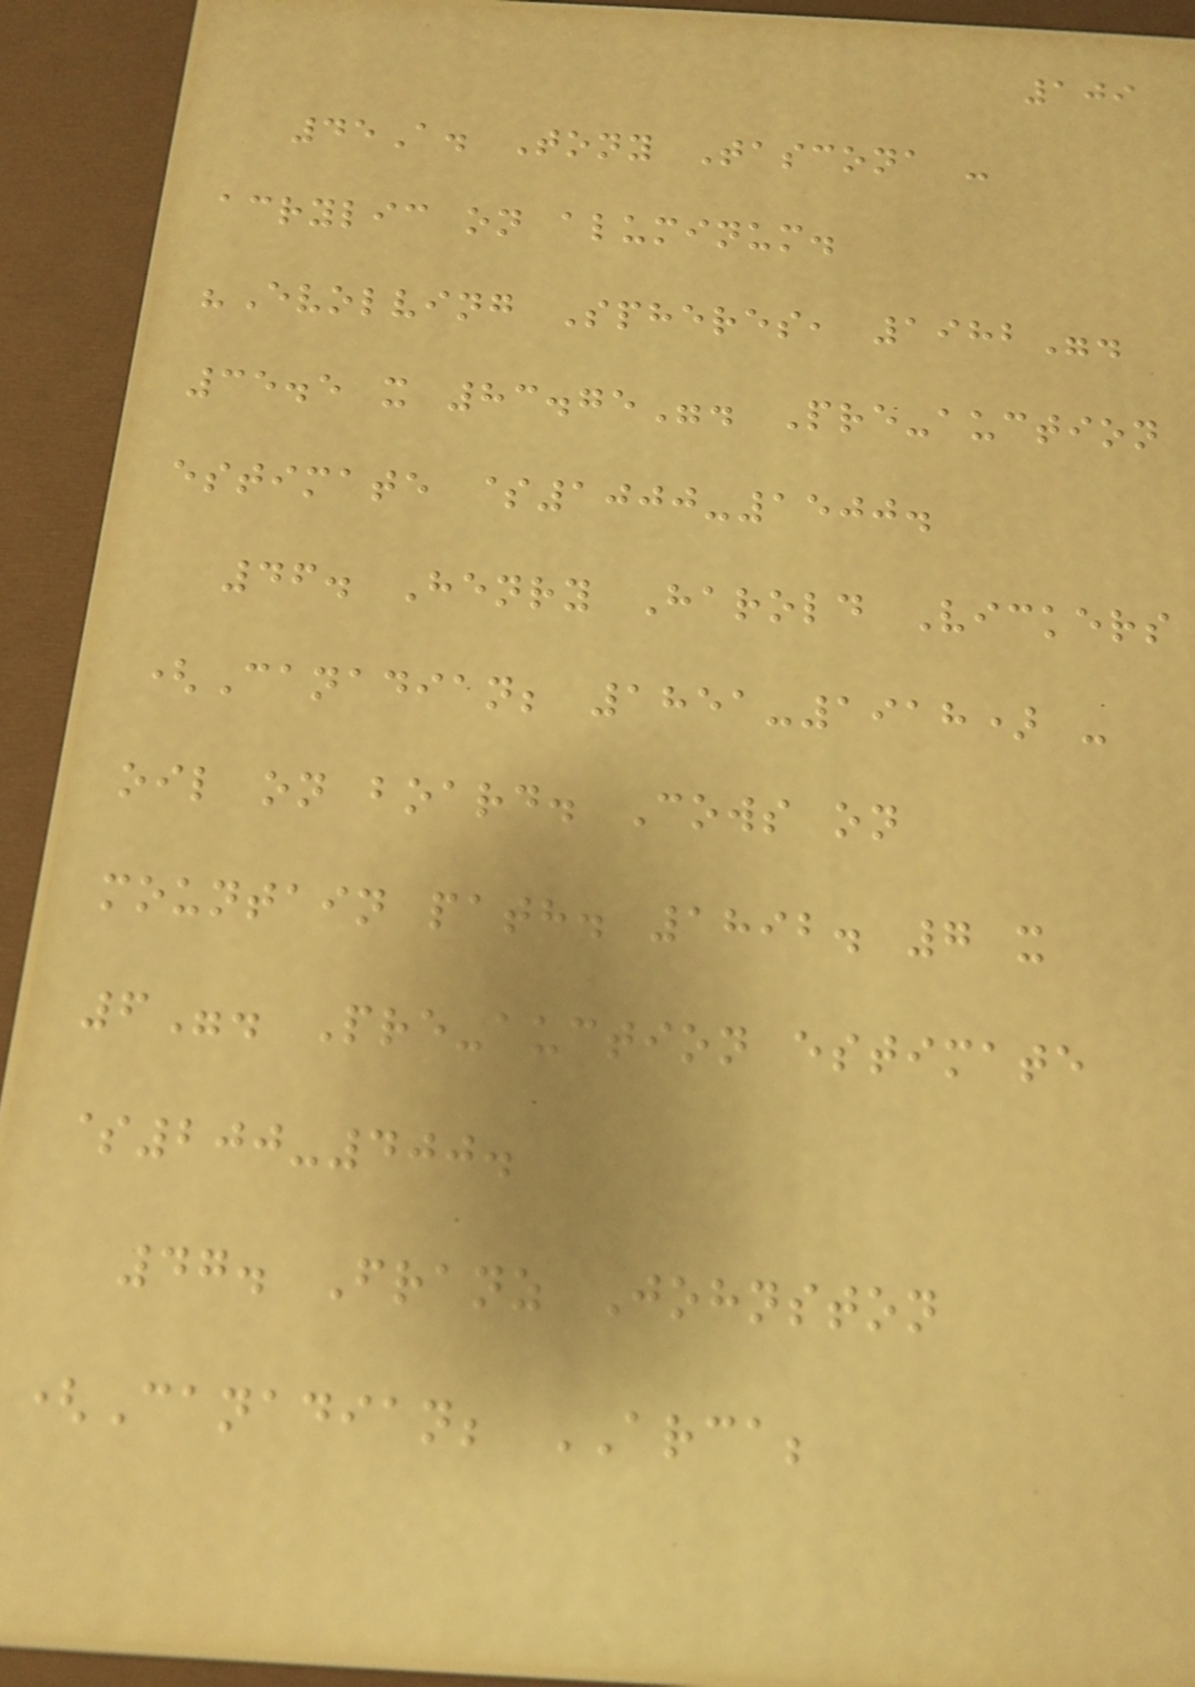109
45A. Tony Tascona -
acrylic on aluminum.
"Evolving Spheres, 1982".
35.5 x 83.75". Pre-auction
estimate $1000-1500.
46. Henry Harold Vickers
(Canadian; 1851-1918) -
oil on board. Cows on
mountain path. 1892. 7 x
6". Pre-auction estimate
$200-400.
47. Franz Johnston
(Canadian; ARCA;
